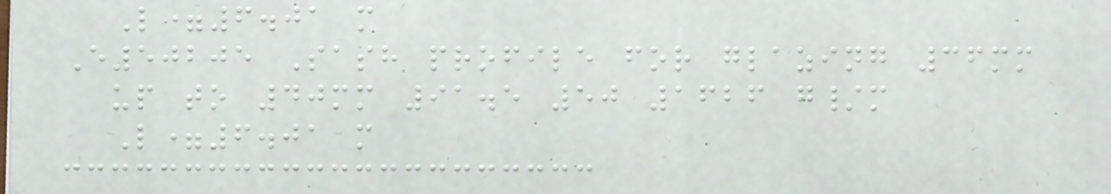L=6.01 m
E50205 Sash profile for glazing 36mm
up to 40mm 91.5 50 1626 g/m
L=6.01 m
